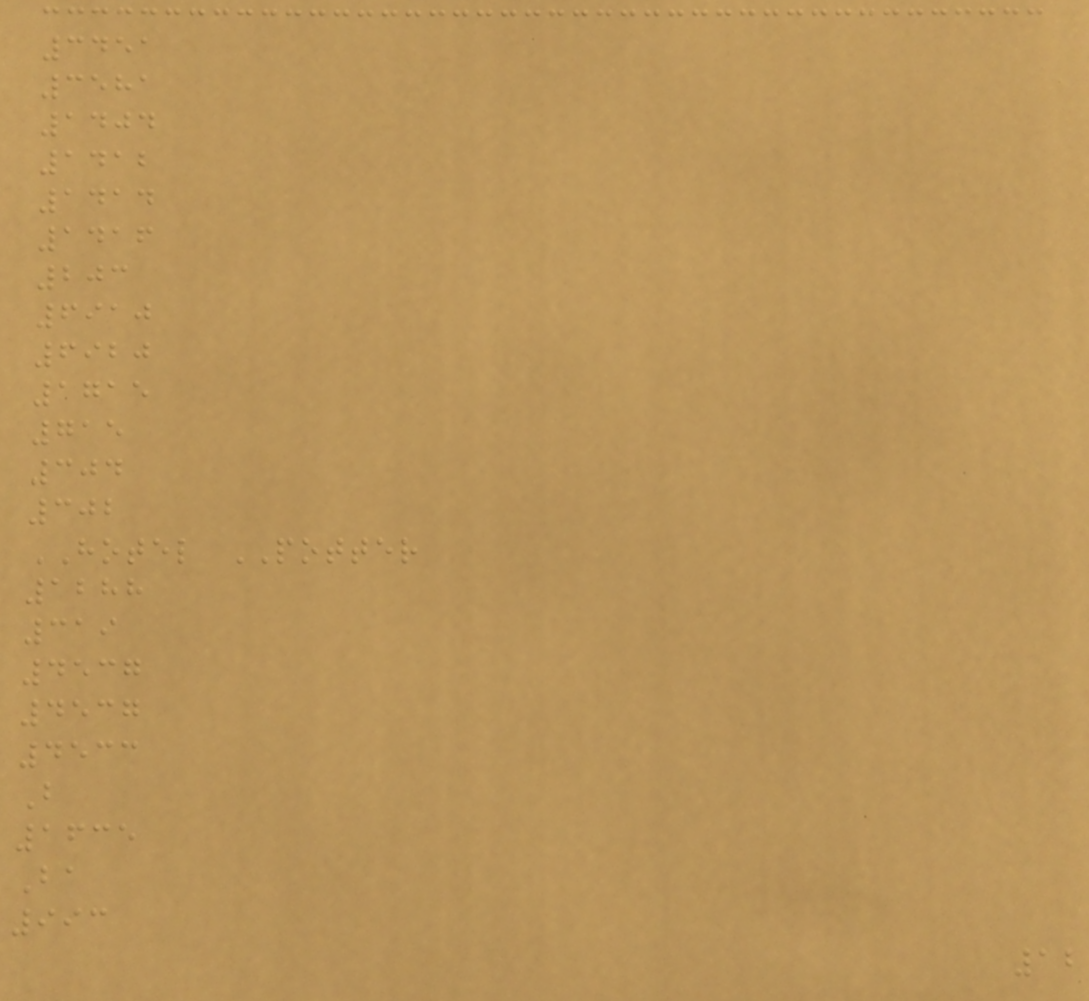3451
3581
1404
1412
1414
1416
203
6910
6920
1715
715
304
302
HOTEL POTTER
1288
319
4537
4537
4533
B
1635
Ba
993
12
